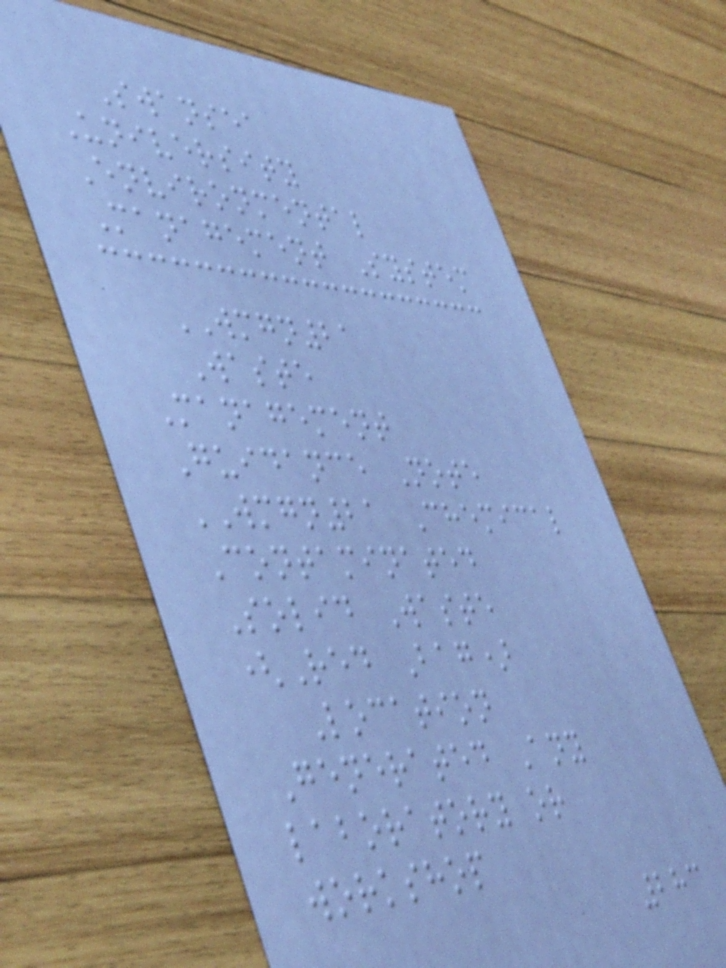Swansea
University
Environmental
Management System
WMGN21
Waste
Management
Guidance Note
WMGN21 Chemical
Contaminated
Solid Waste
(Red Bag)
Location
Generated Any
laboratory or
workshop
283
